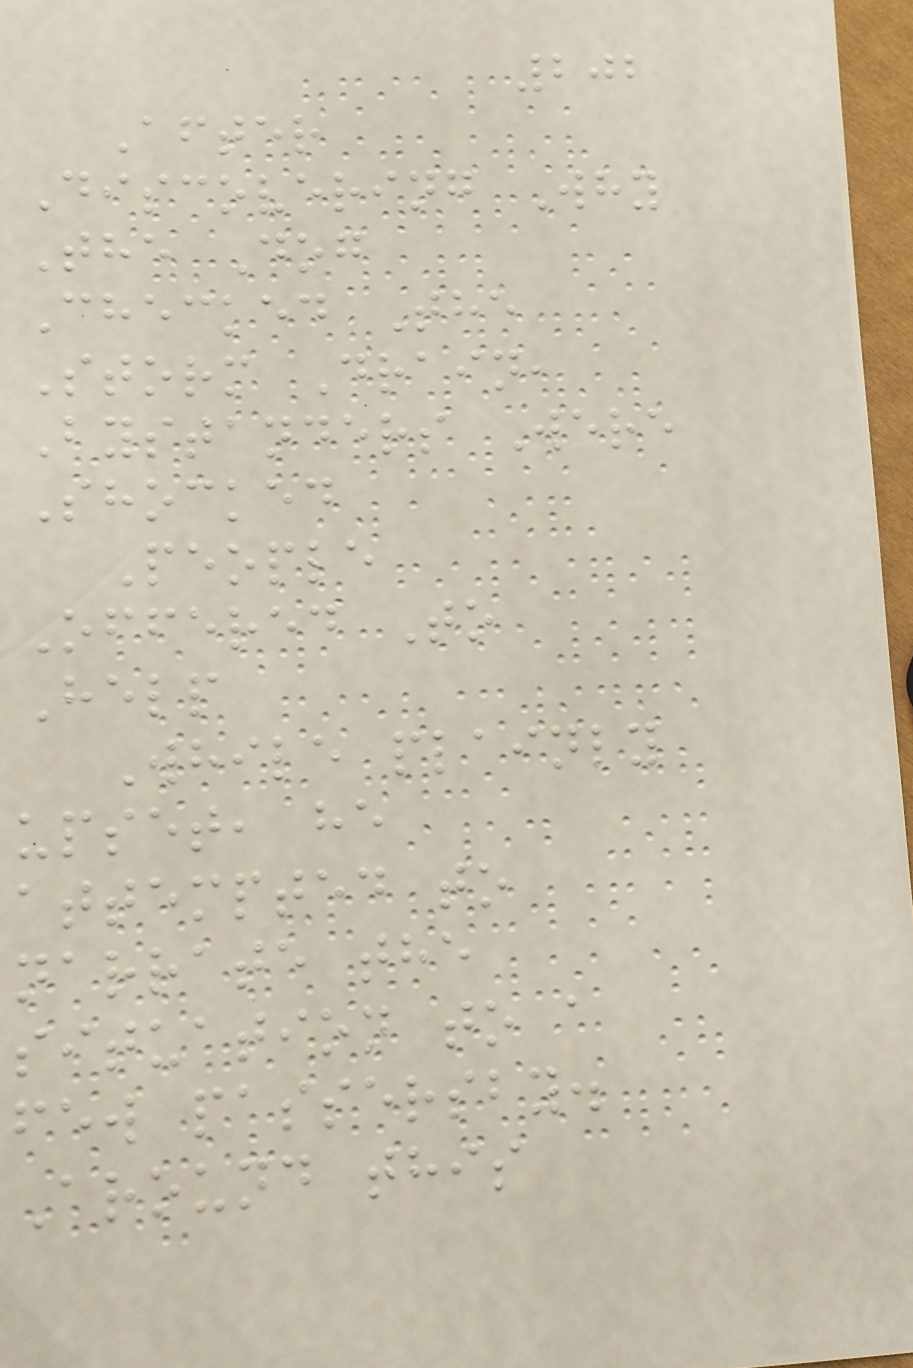202
After
Discovering Why
The Dog
Checked The
Storm Drain,
Bystanders Were
Shocked
People
Offered To
Help
While plainly
upset, he
attempted to
narrate the
situation to a
few passersby.
Around this
